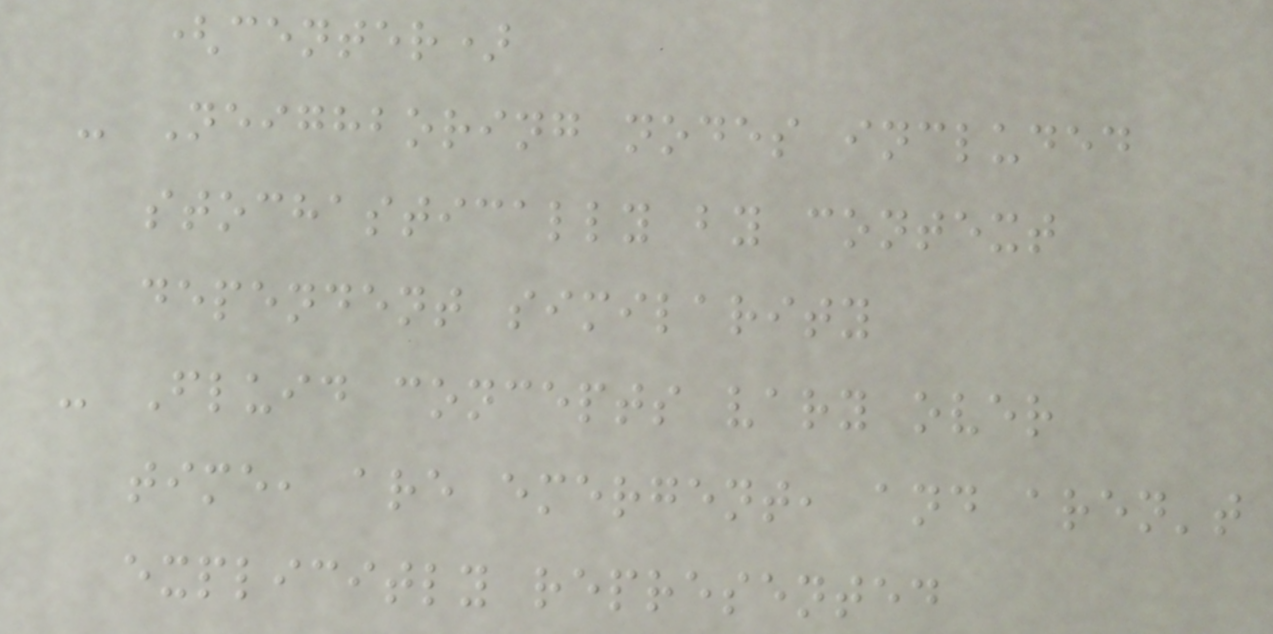(center)
- Neighboring nodes included
stochastically by context
dependent similarity
- Fluid concepts vary over
time, are emergent, and aren't
explicitly represented
